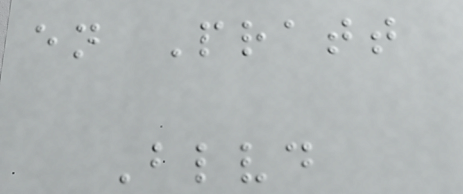en Pratt
Blvd
